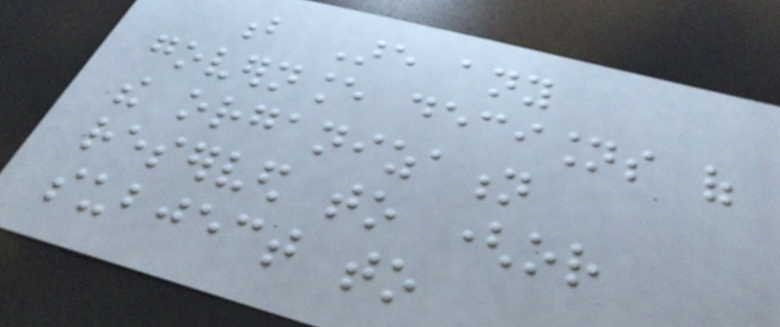b Are any
governance decisions of
the organization
reserved to (or
subject to
